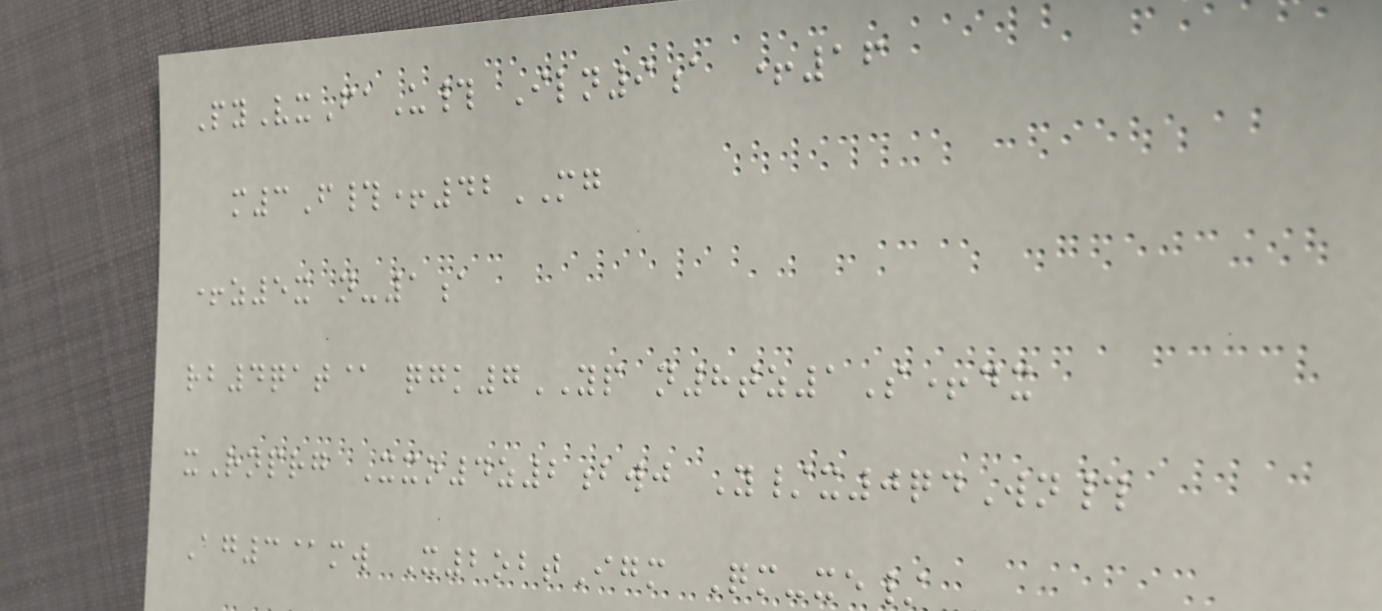PyVxFaU# Iln9a +16
m3F#+42MG
+z5x n-1a
rb4qat@ qgk7YP n8tz1S+dx
xRnprg Xxo4z2bwj Y/x0qdWn#
Ag3@mw X2obtIgm Qm-xe/
